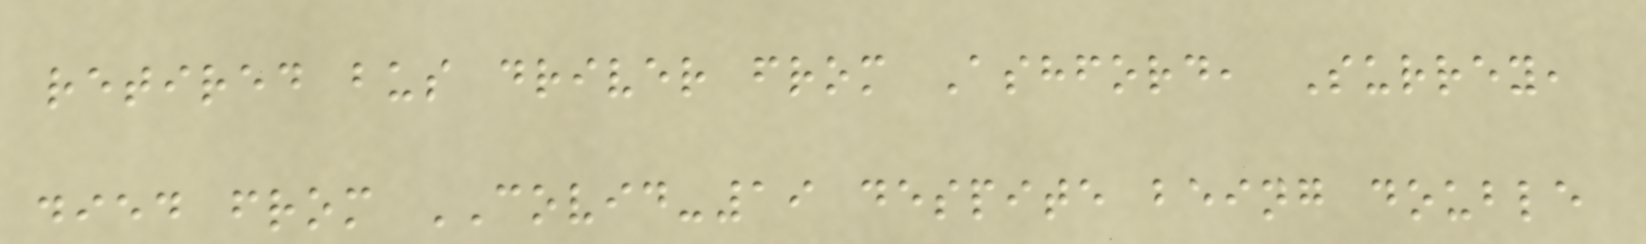retired bus driver from Ashford, Surrey,
died from COVID-19 despite being double
